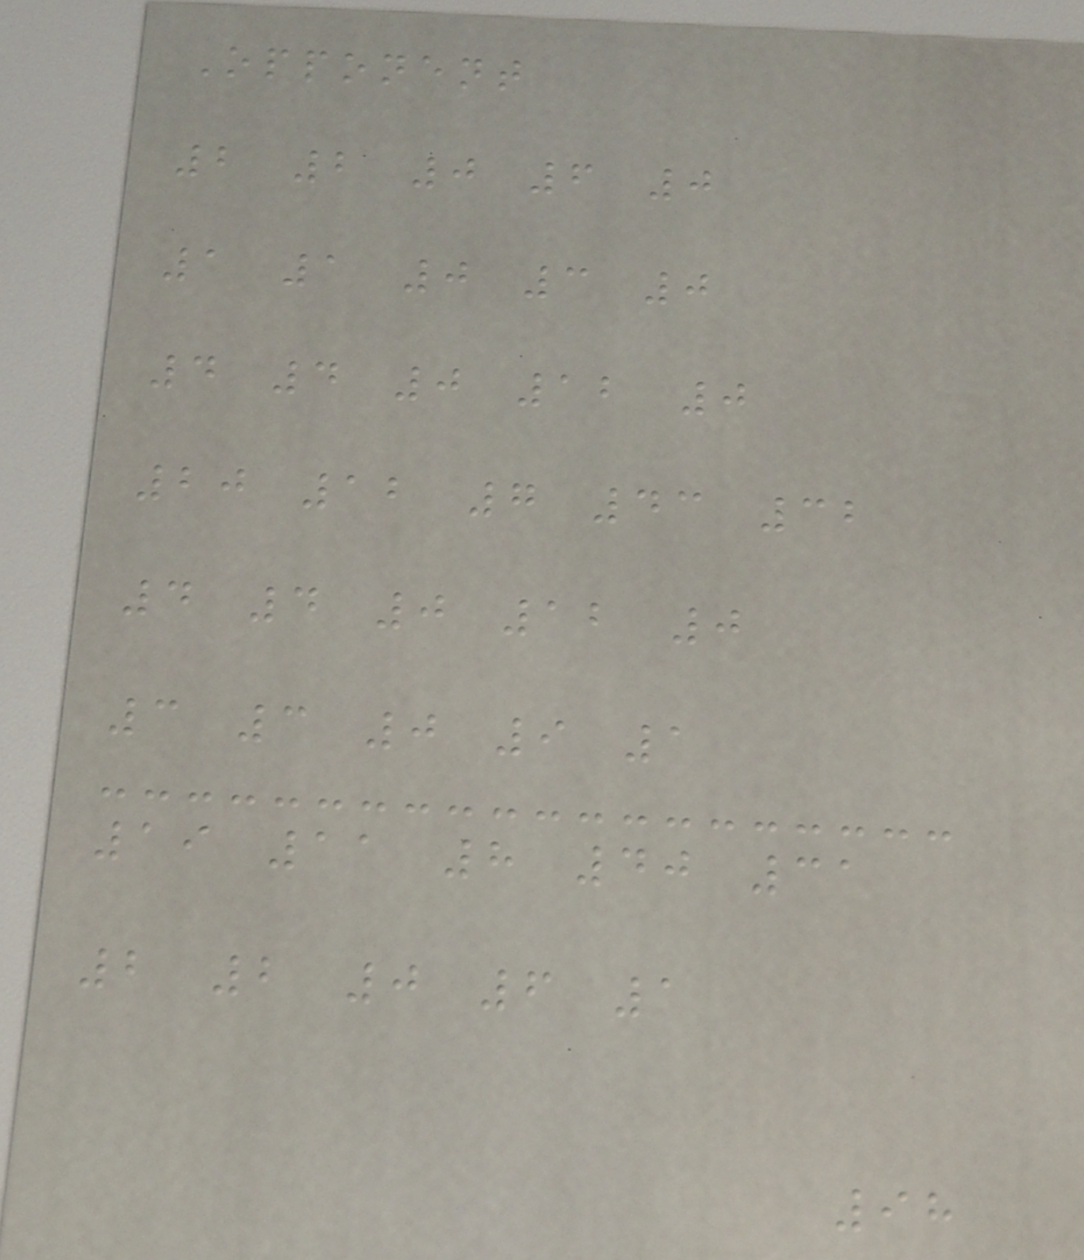Opponent
2 2 0 6 0
1 1 0 3 0
4 4 0 12 0
20 12 7 43 32
4 4 0 12 0
3 3 0 9 1
19 11 8 40 31
2 2 0 6 1
98
